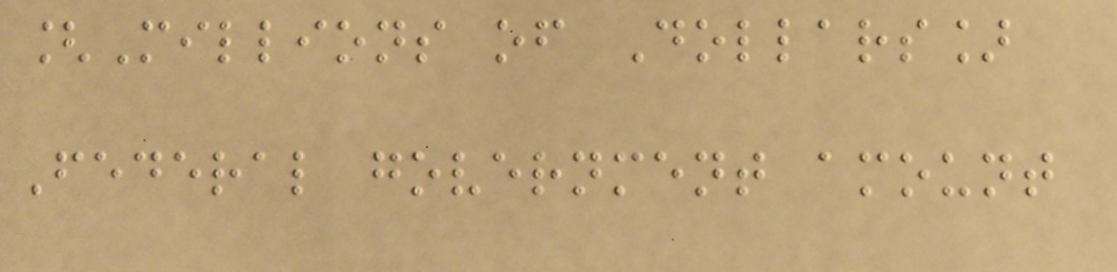[Millions of Dollars]
Federal government amount
